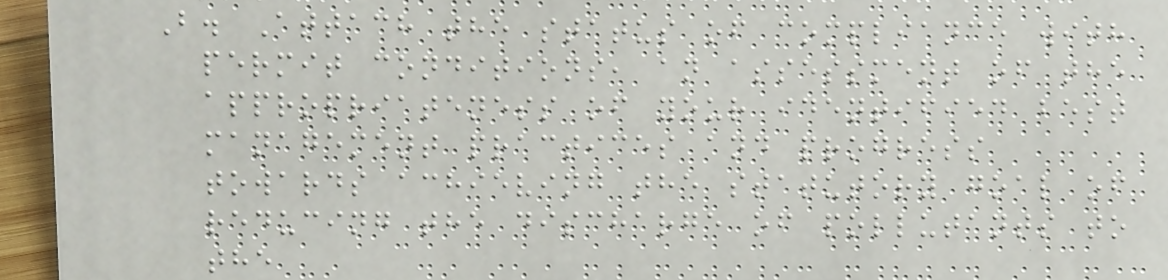B. Attach the status of compliance with
permit conditions, an assessment of the
appropriateness of your identified best
management practices and progress
towards achieving the statutory goal of
reducing the discharge of pollutants to
the
